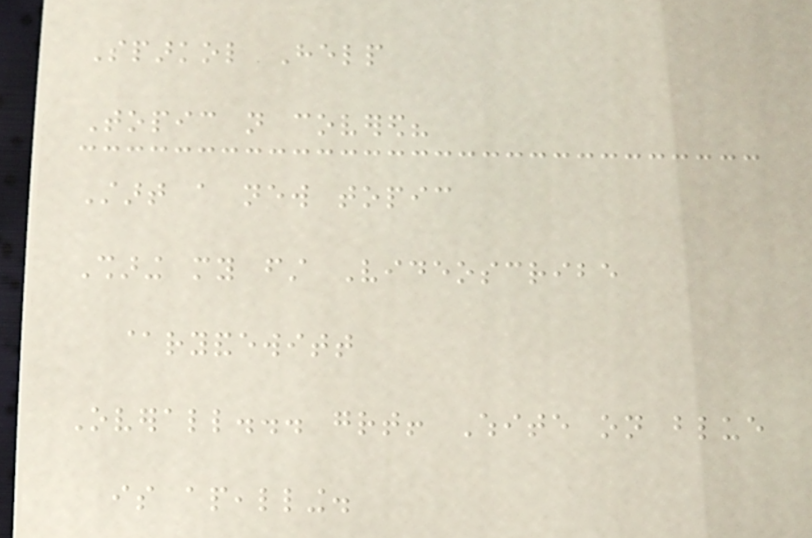Sparkol Help
Topic not covered?
Start a new topic
Sharing my first Videoscribe
@ryandewitt
Overall... great! White on blue
is apealling.
